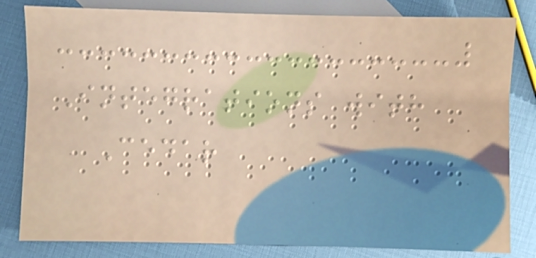Integrations with
Cedar
